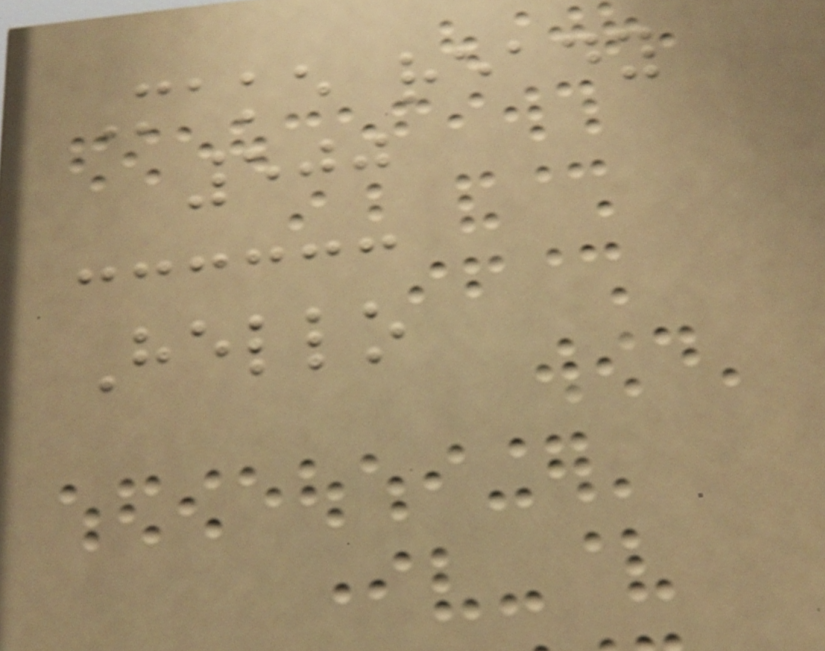Make ready
500
Hello
